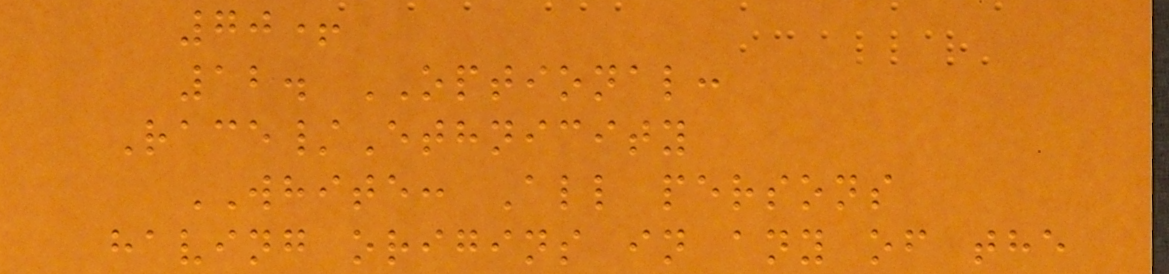70+
12. OPTIONAL:
Race/Ethnicity
WHITE: All persons
having origins in any of the
